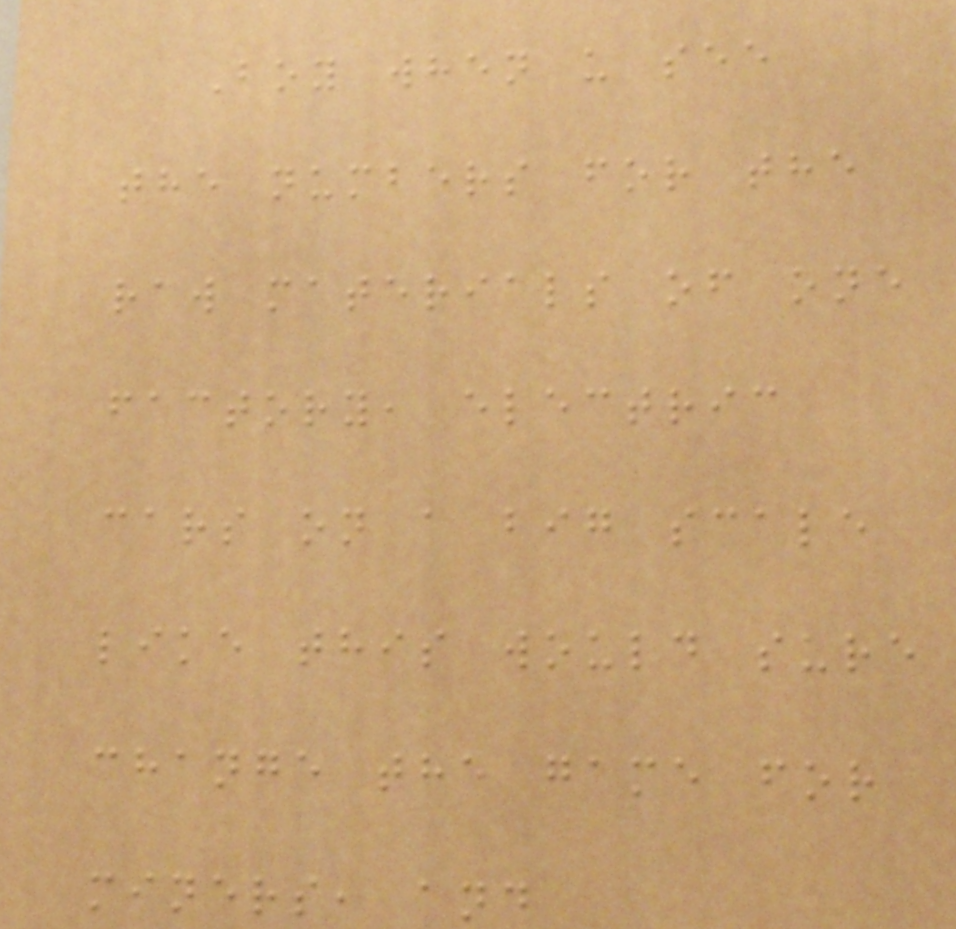Boy when u see
the numbers for the
raw materials of one
factory, electric
cars on a big scale
like this would sure
change the game for
miners, and
